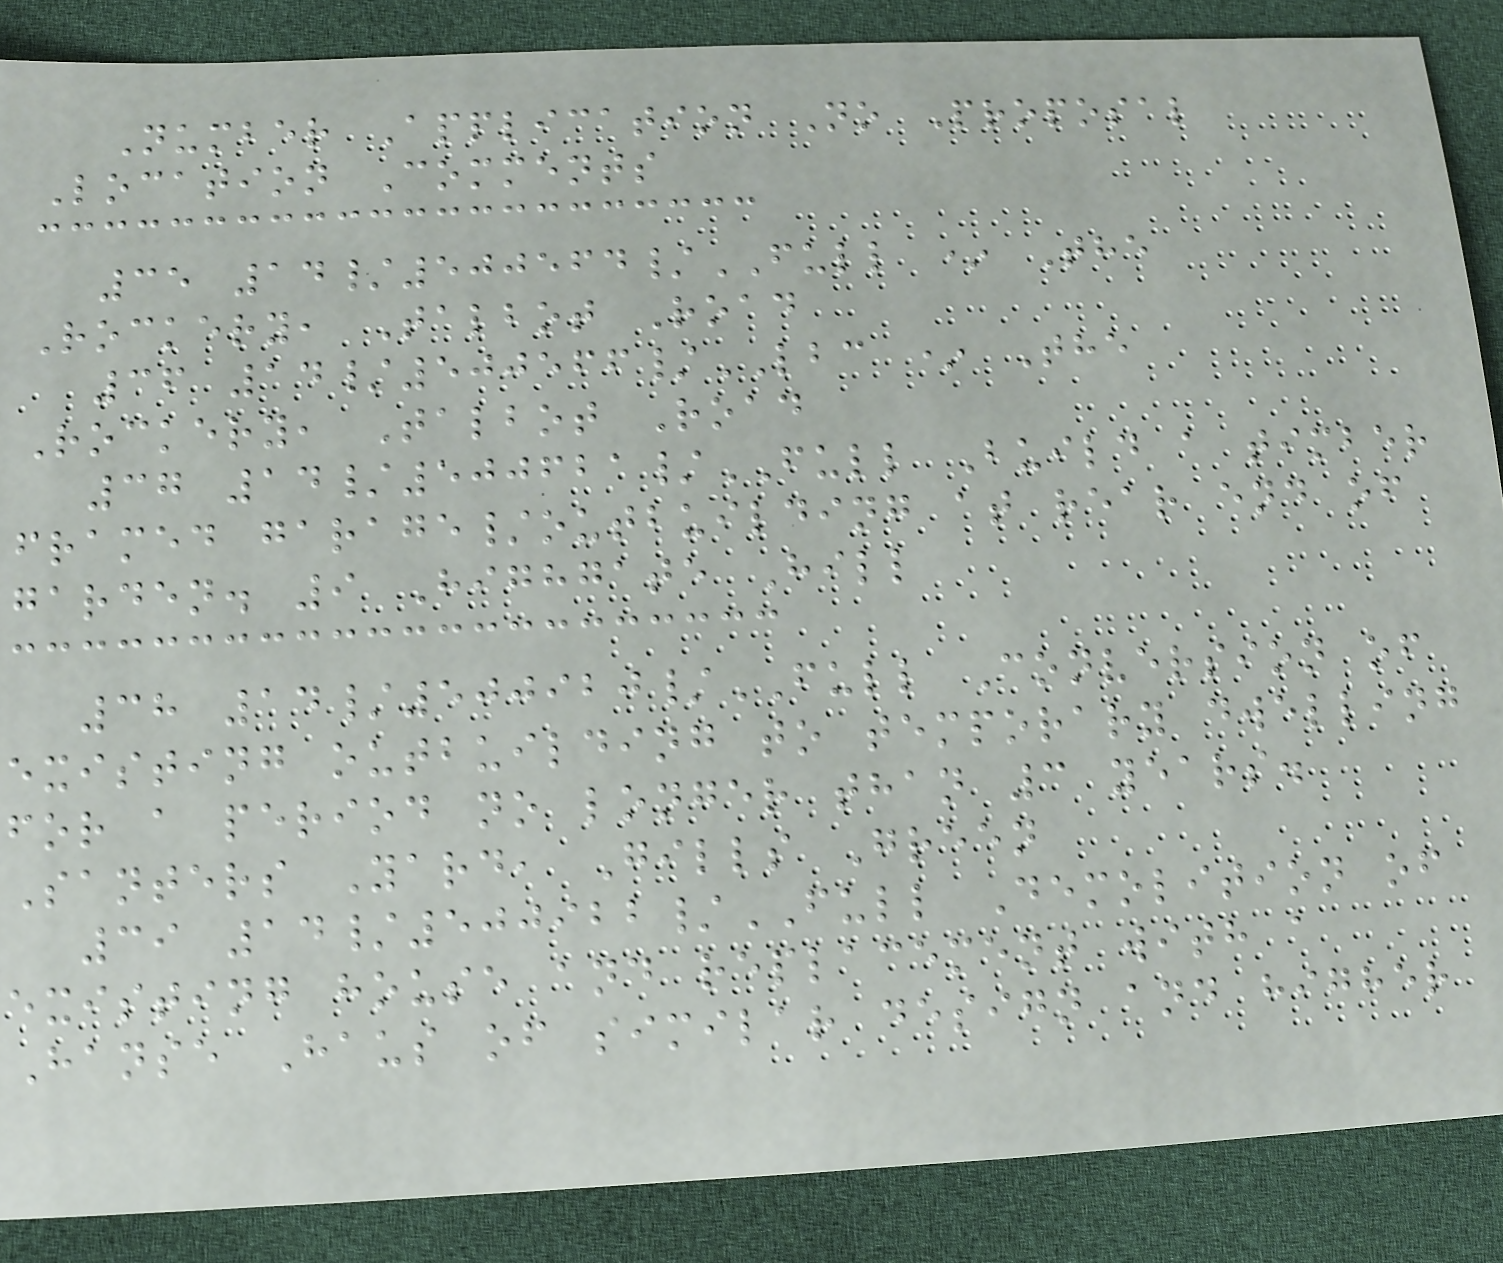Number Application No Proposal
Location Comments
35 14/500564/FULL * The
Rockery, Talbot Road
36 14/500566/LBC * The
Rockery, Talbot Road
37 14/500621/FULL Build a timber
framed garage/outbuilding at rear end of
garden. 9 Highgate Hill
38 14/500920/FULL Conversion of
existing outbuilding to temporary dwelling
for a period no longer than 3 years.
Santers Yard, Gills Green
39 14/500922/FULL Demolition of
existing house and replacement with a
Hanse Haus of similar design and higher
